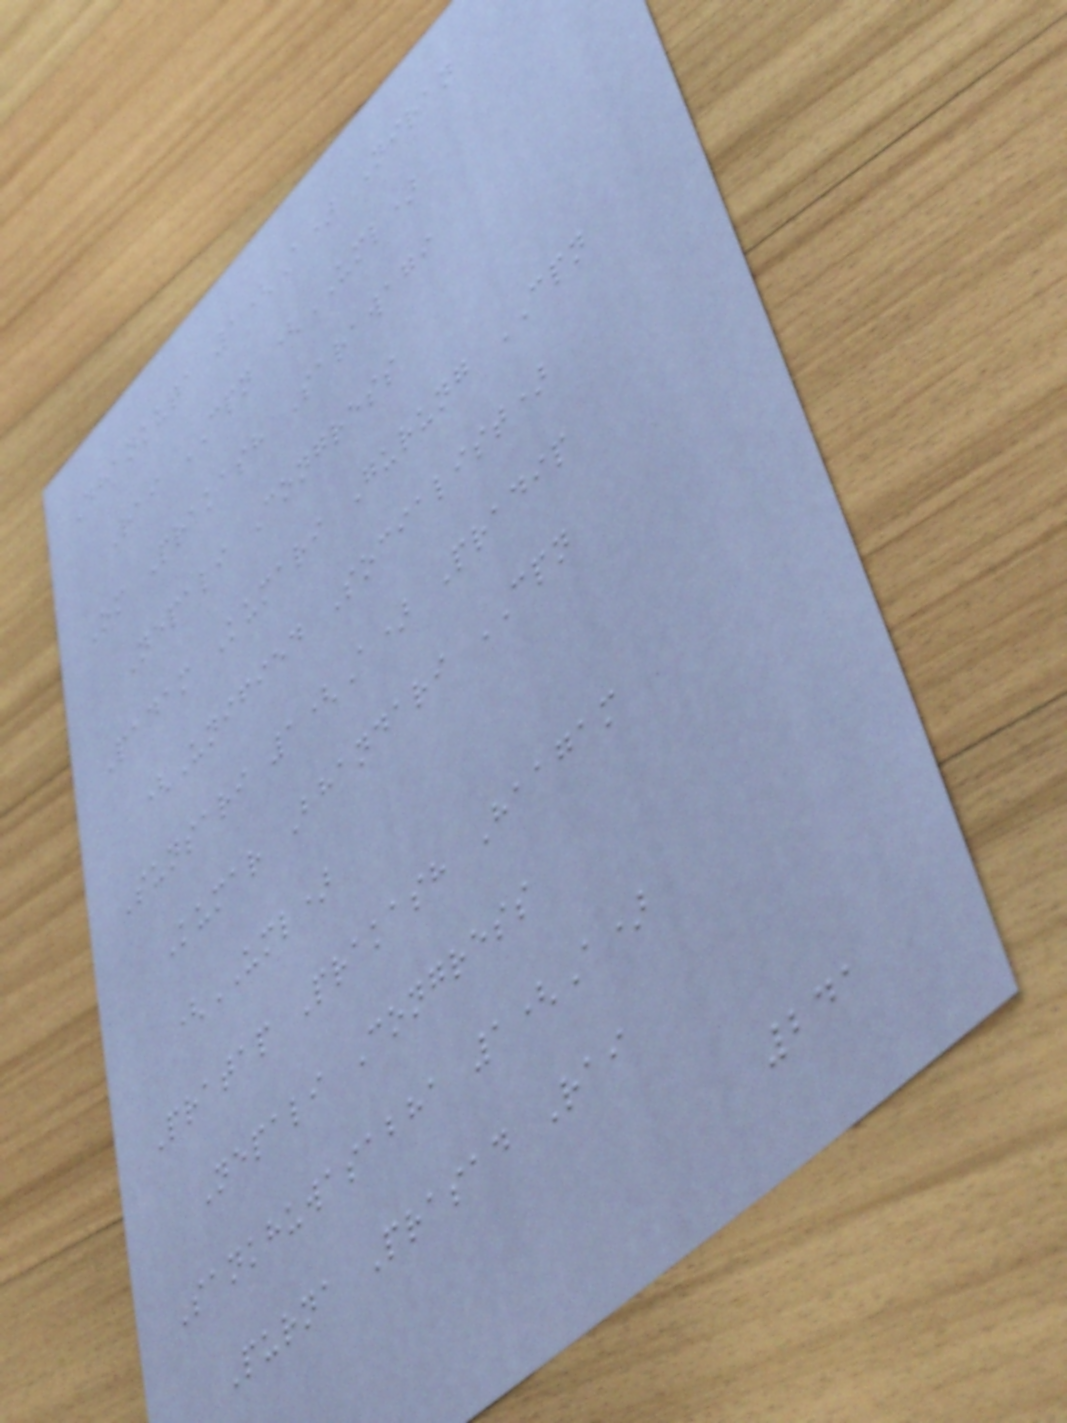Dhankuta 1(A) Niran
Rai CPN (UML)
Om Prakash Sarawagi
Nepali Congress
Padam Kumari Gurung CPN
(Unified Socialist)
Sunsari 1(A) Pradip
Kumar Bhandari CPN
(UML)
Pratap Prakash Haagam
Nepali Congress
Sankhuwasabha 1(A)
Purna Prasad Rai
241
